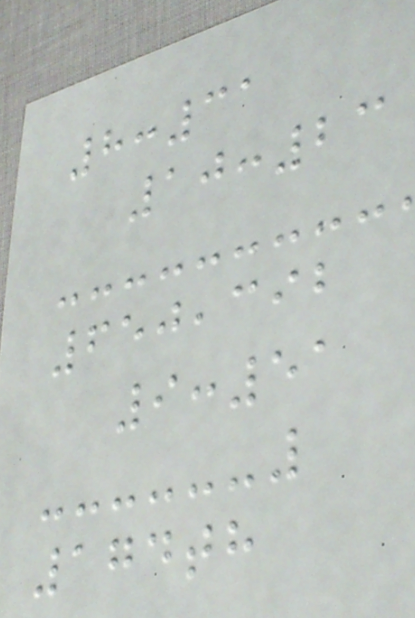8:31
10:23
650,392
9:51
174th
